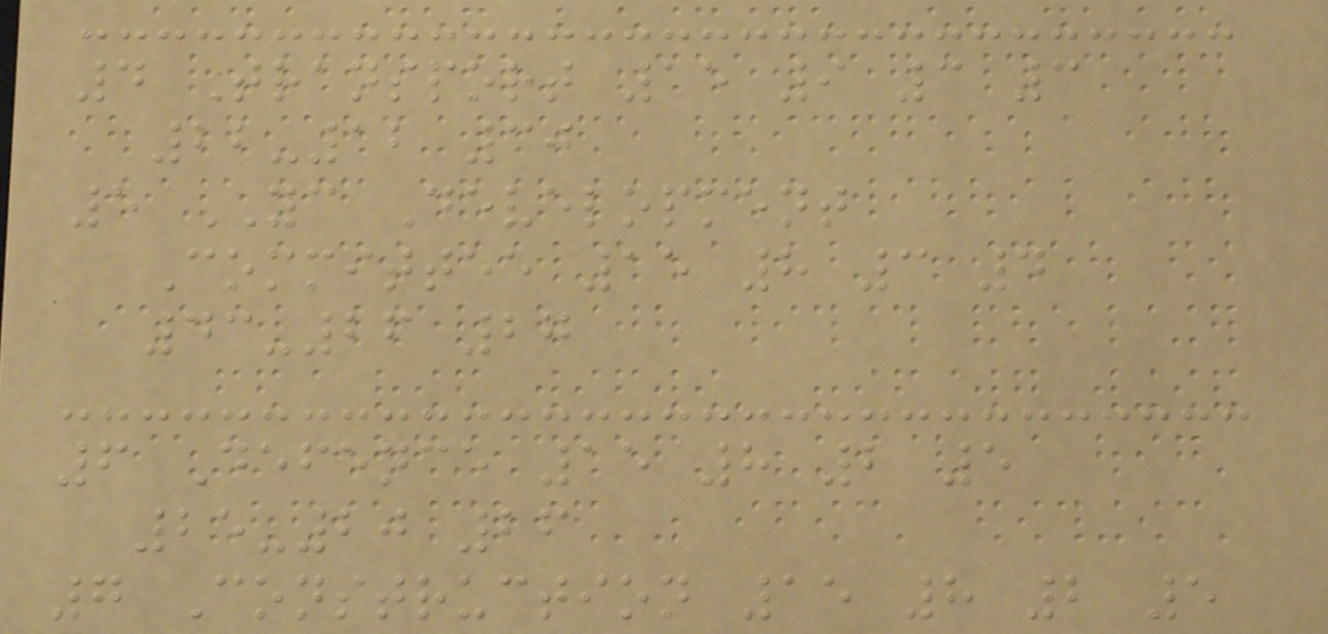4 Transport 15 9 3 3
22-12 30
5 YC Development
Committee 15 8 3 4
43-26 27
6 Defence 15 8 2 5
25-20 26
7 Construction 15 8 2 5
